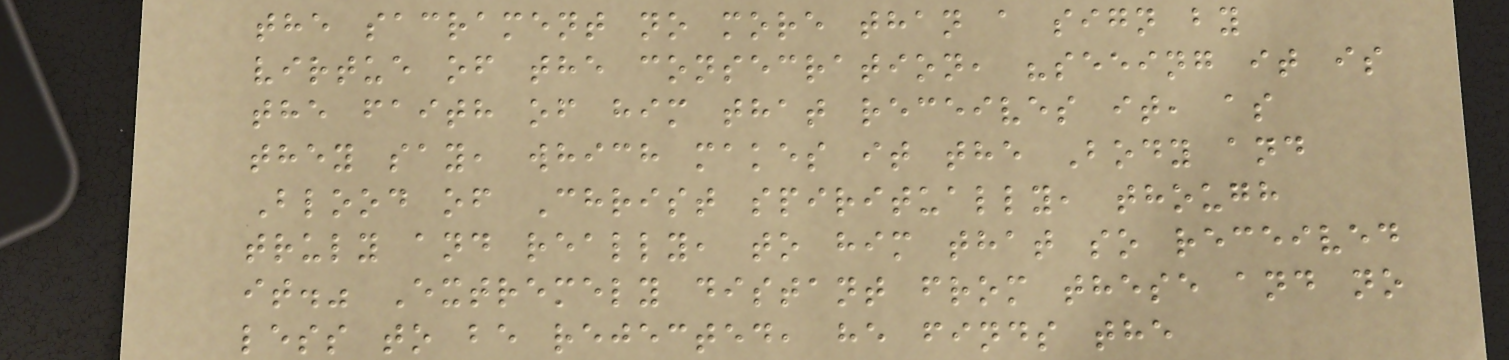the sacrament no more than a sign by
virtue of the consecration, "seeing it is
the faith of him that receives it, as
they say, which makes it the Body and
Blood of Christ spiritually, though
truly and really, to him that so received
it." Extremely distant from these and no
less to be rejected, he finds the
